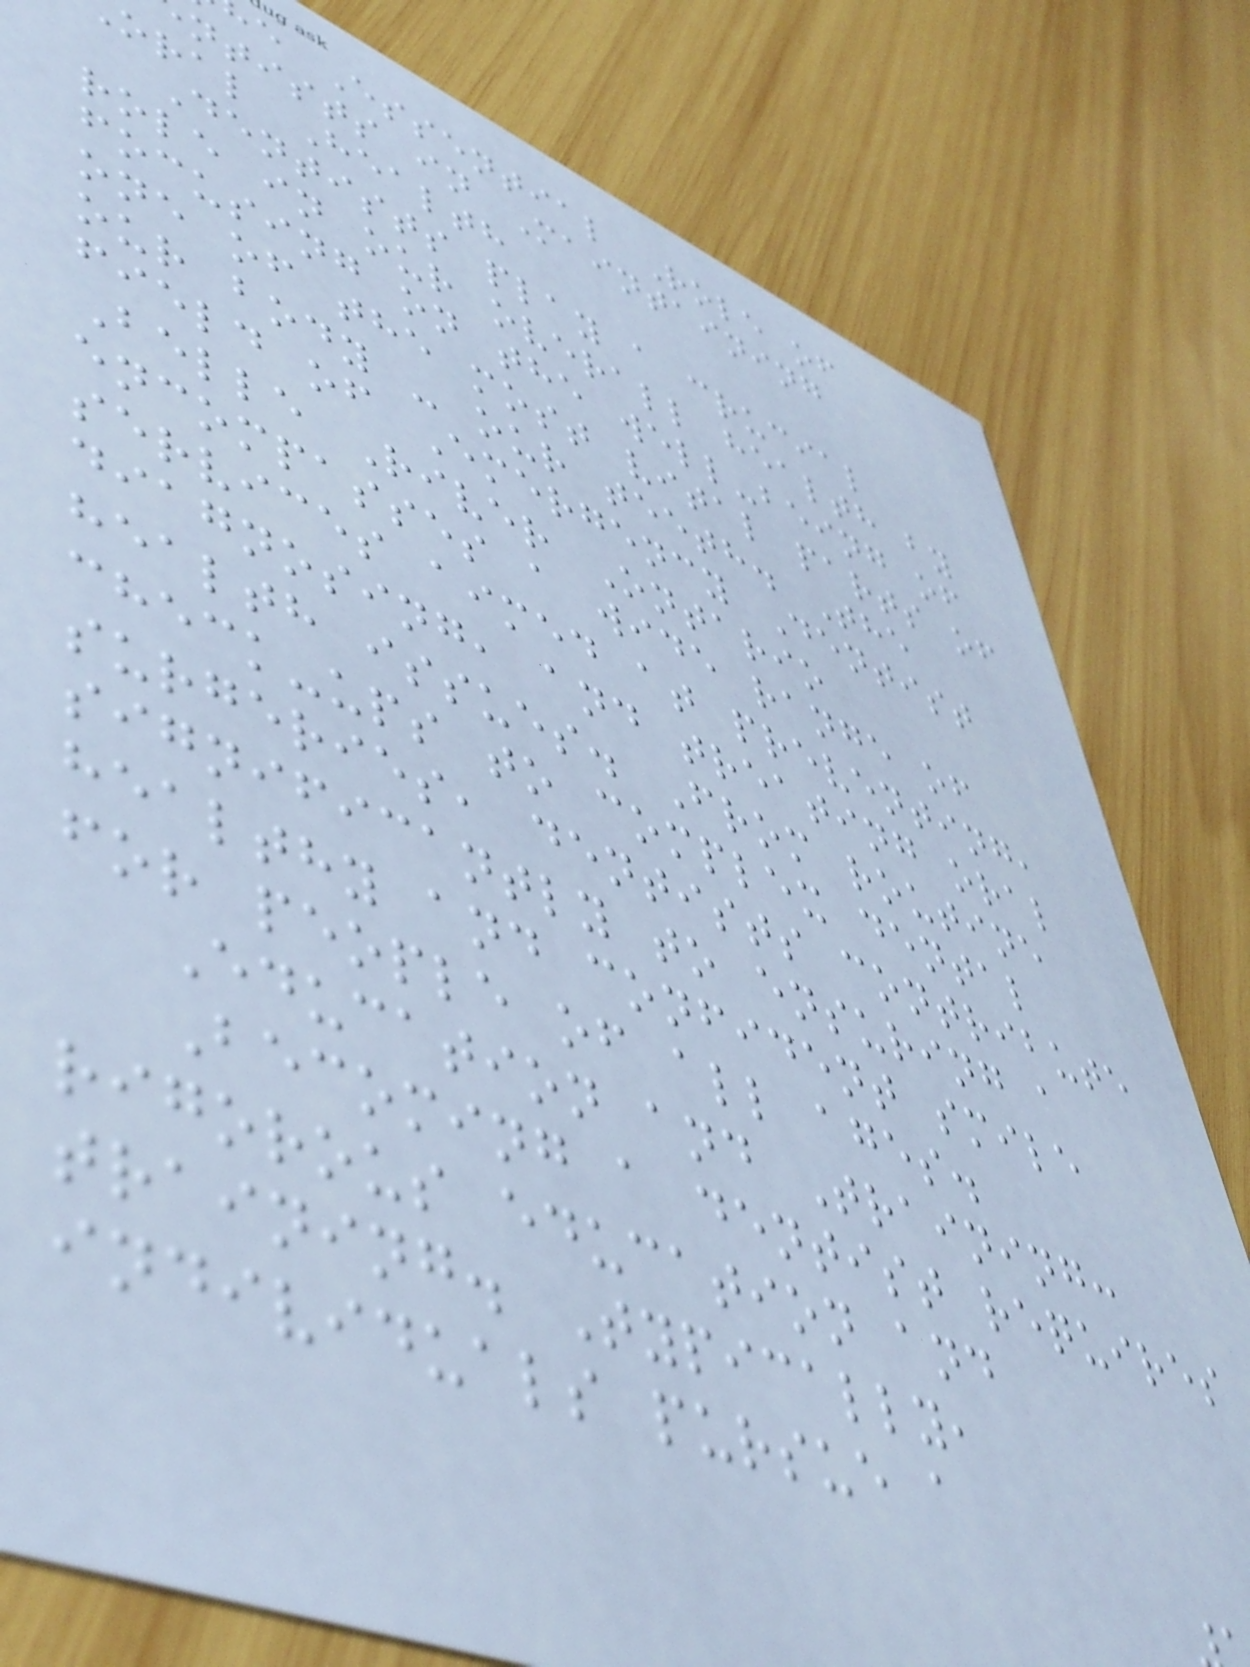e Essential Role of
ntists in Maintaining
oral Health
Dentists play a crucial
role in our overall health by
focusing on the well-being of
one of the most vital parts of
our body - our teeth. The
field of Emergency Dentist
Belle River Ontario
encompasses a wide range of
services aimed at preventing,
diagnosing, and treating oral
health issues. From routine
check-ups to complex dental
surgeries, dentists contribute
significantly to ensuring a
healthy and confident smile
for people of all ages.
Education and Training:
Becoming a dentist requires
rigorous education and
training. Typically,
individuals pursue a
